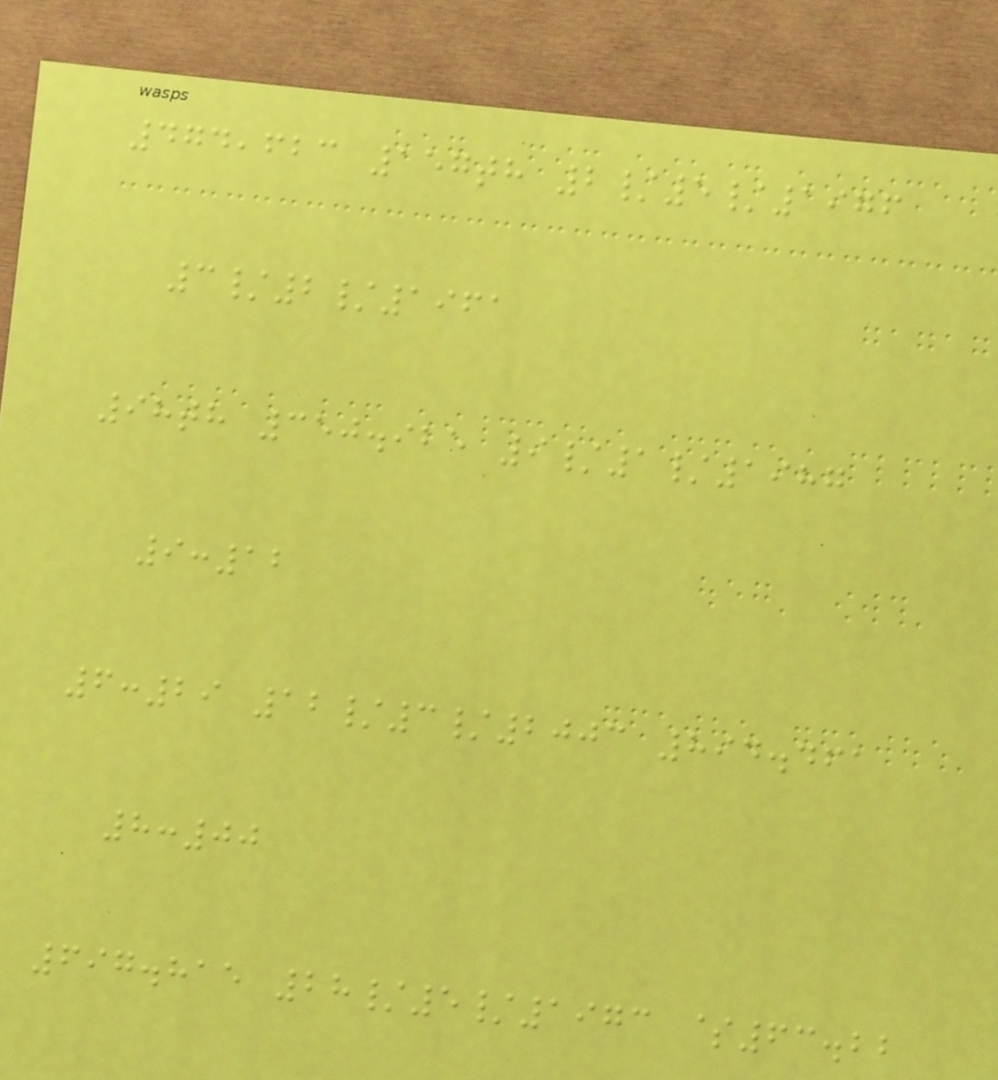474,623 157th 2/5/1976
3/2/1961
98th 350.925 9/1/1987
9:12
6:29 12/3/2003 894.461
8:00
697.815 28/5/1973 $63.22
